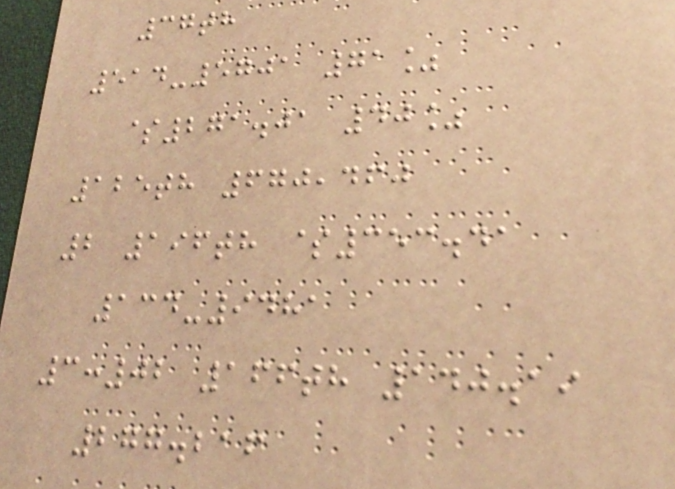37th
514-5701 71%
$271.01 40%
125th 670,460
2 196th $353.41
134-9481
3:02 166th 140.19
277.216
